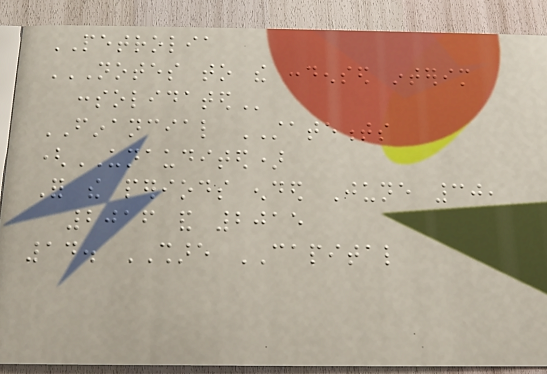PETROLIA
NOTES TO THE CONDENSED INTERIM
CONSOLIDATED
FINANCIAL STATEMENTS
(UNAUDITED)
For the periods ended June 30,
2016 and 2015
14. SHARE CAPITAL
